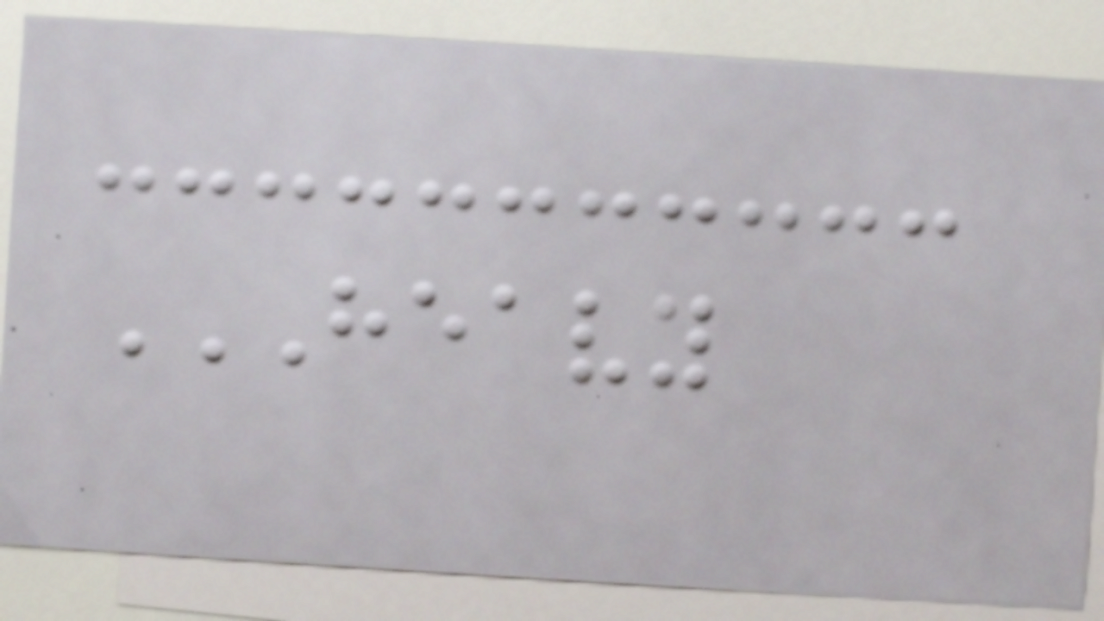HEAVY
